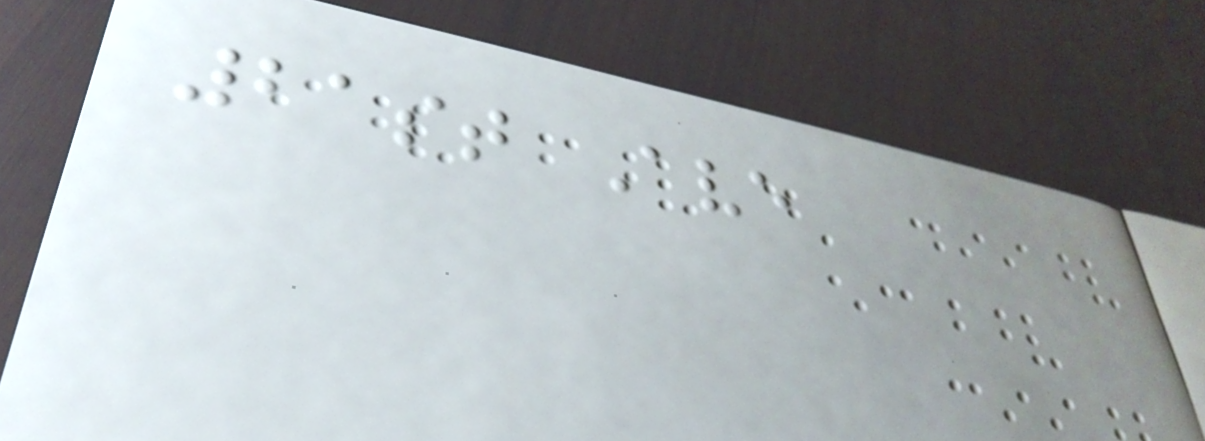21st Ave
